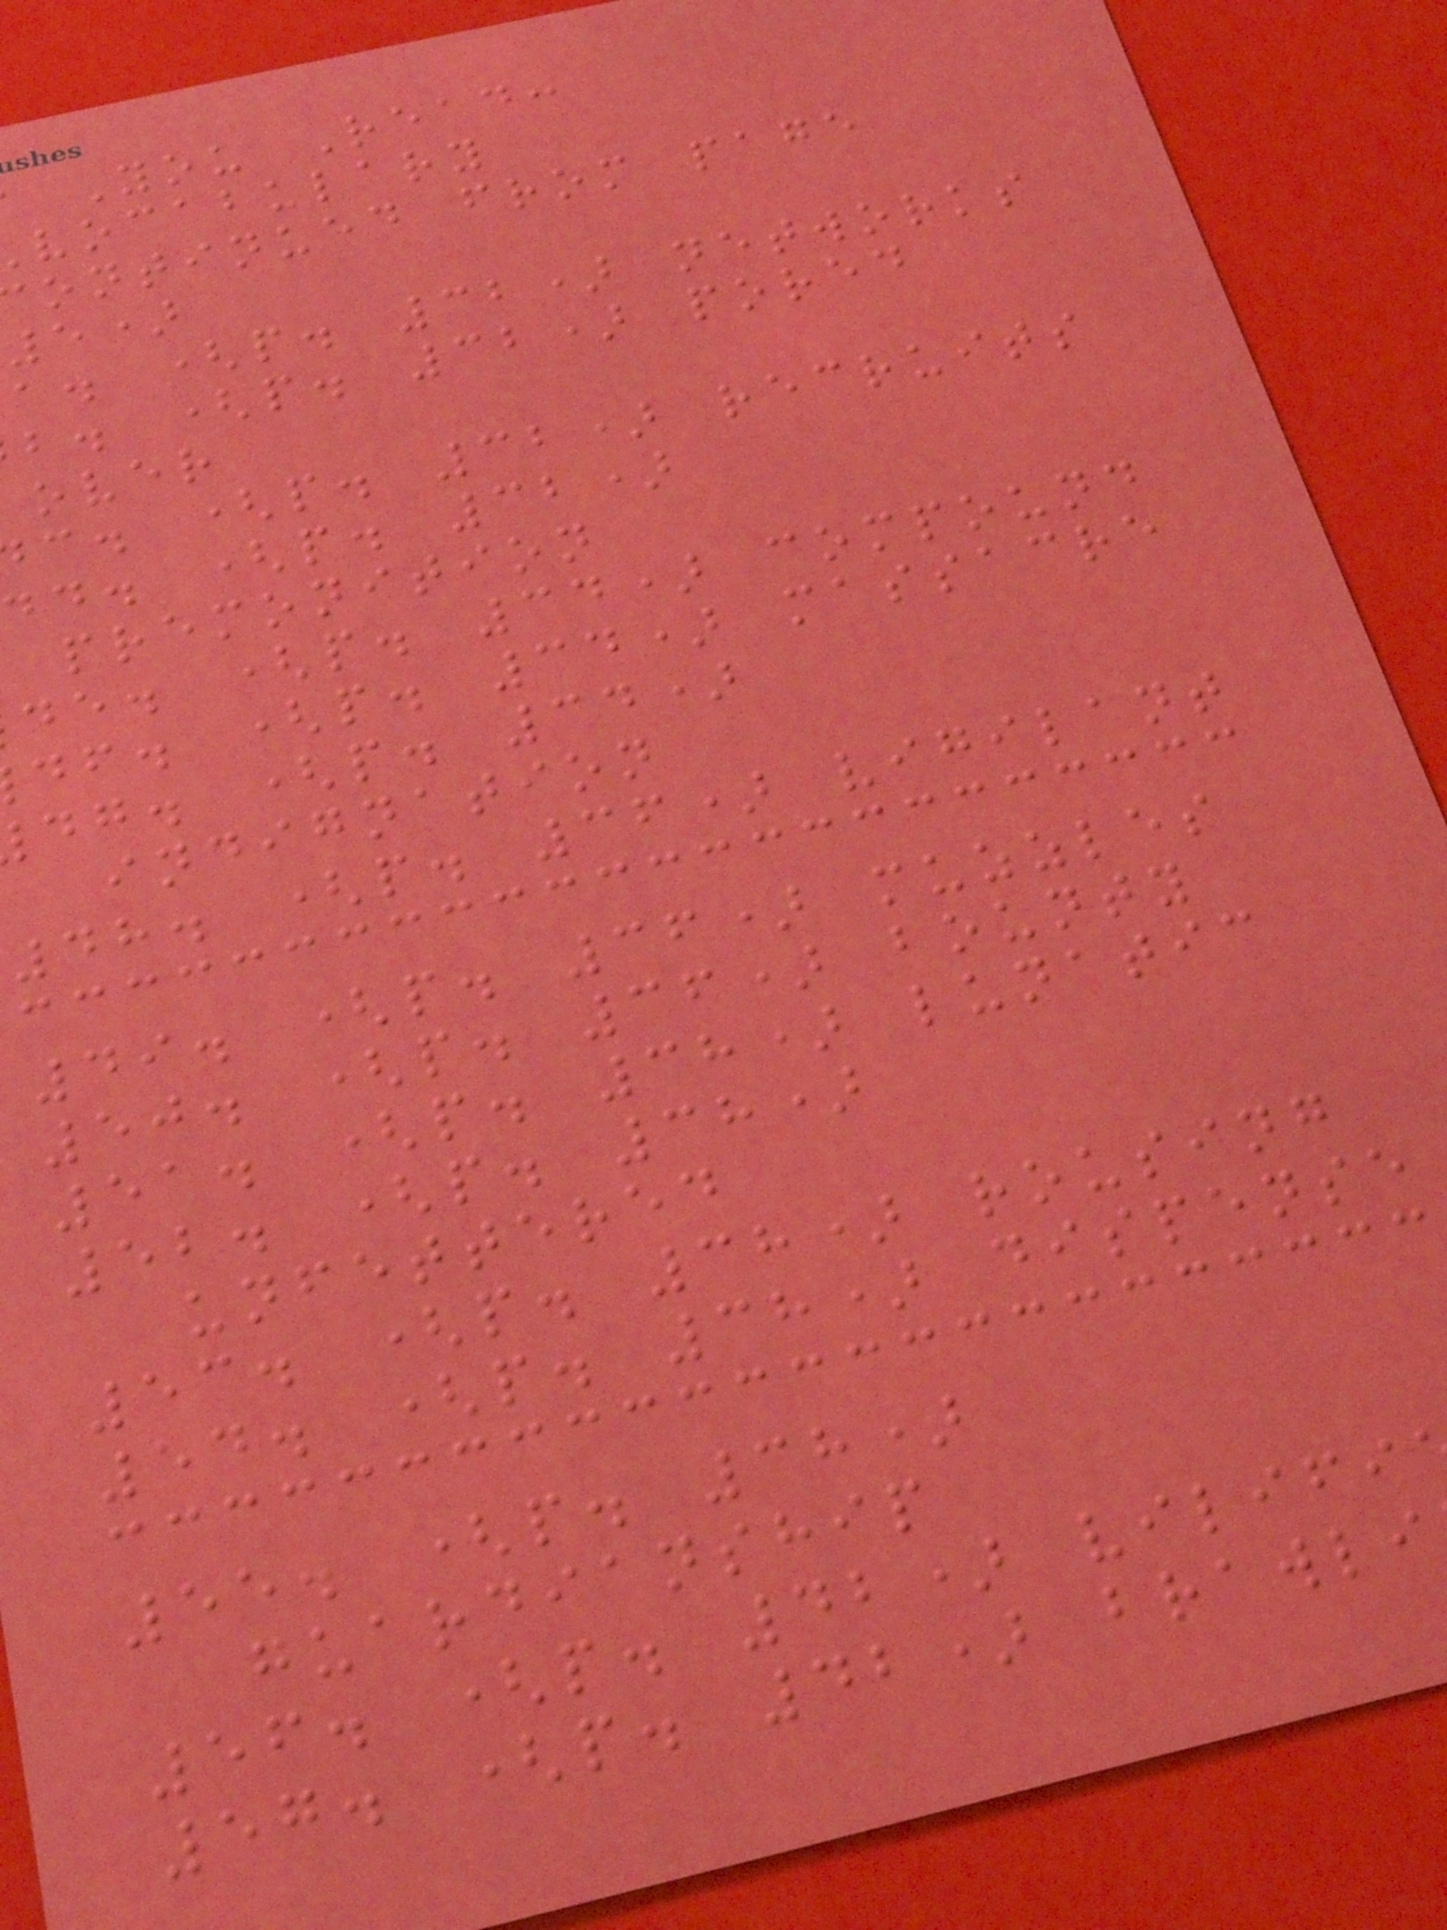You Read:
vocabulary
ontinued from page
5)
a. (p. 32) networks
b. (p. 32) pored
over
c. (p. 32) recruits
dd. (p. 32)
premonition
de. (p. 34) compound
df. (p. 34) massacre
dg. (p. 34)
indignation
48. (p. 36) vigilant
49. (p. 36) muzzles
50. (p. 36) bounty
51. (p. 38) lunatic
52. (p. 38)
unfettered
53. (p. 38) rousing
54. (p. 38) dispense
55. (p. 38)
guardianship
56. (p. 42) vilifi
57. (p. 42) brawli
